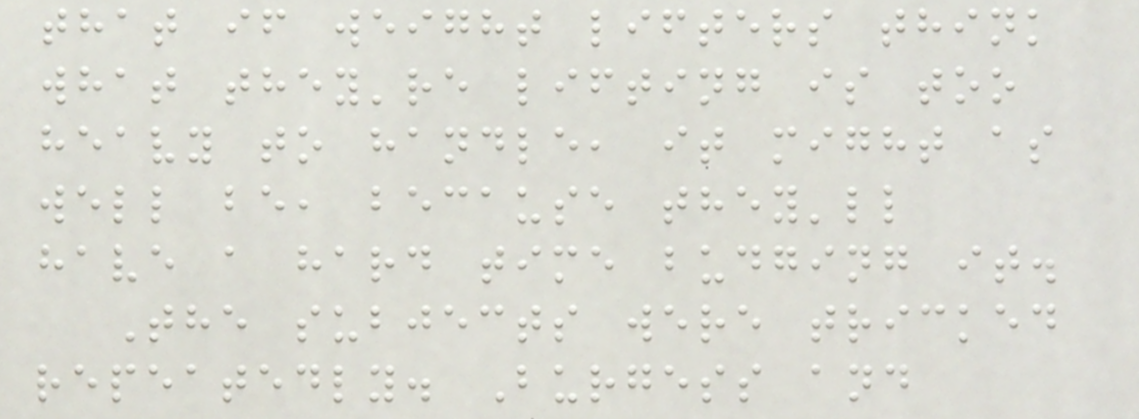that if weight lifters think
what they're lifting is too
heavy to handle, it might as
well be, because they'll
have a hard time budging it.
The subjects were tricked
repeatedly. Burgess and
